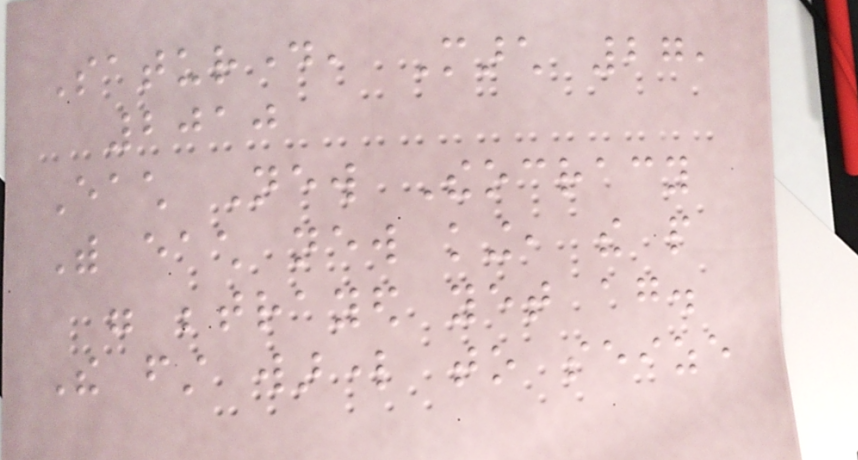Saturday, March 27,
2010
Each New Theocracy
With each new king, the people
were betrayed yet again.
The first warlord to seize
